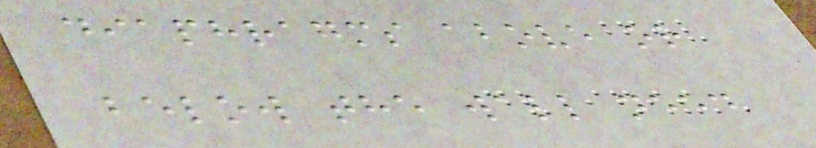diaphragms above or
below the wall need
